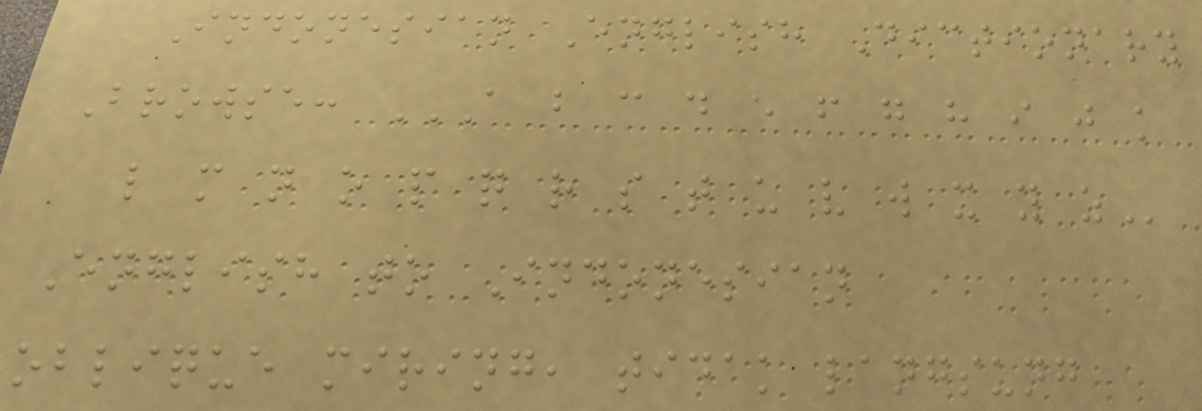Indonesian English Dictionary
Browse: A B C D E F G H I J K
L M N O P Q R S T U V W X Y Z
English to Indonesian
oblique miring, tidak langsung
